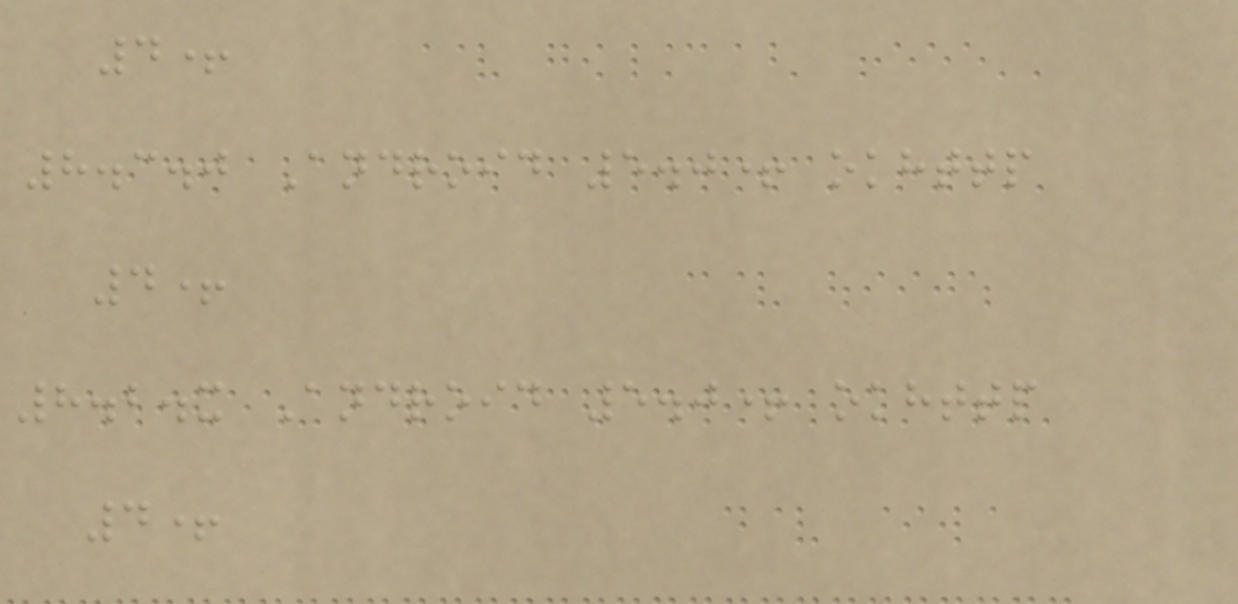4+
8.3.0 Android 5.0+ okhttp
4+
8.2.x Android 5.0+ okhttp
4+
